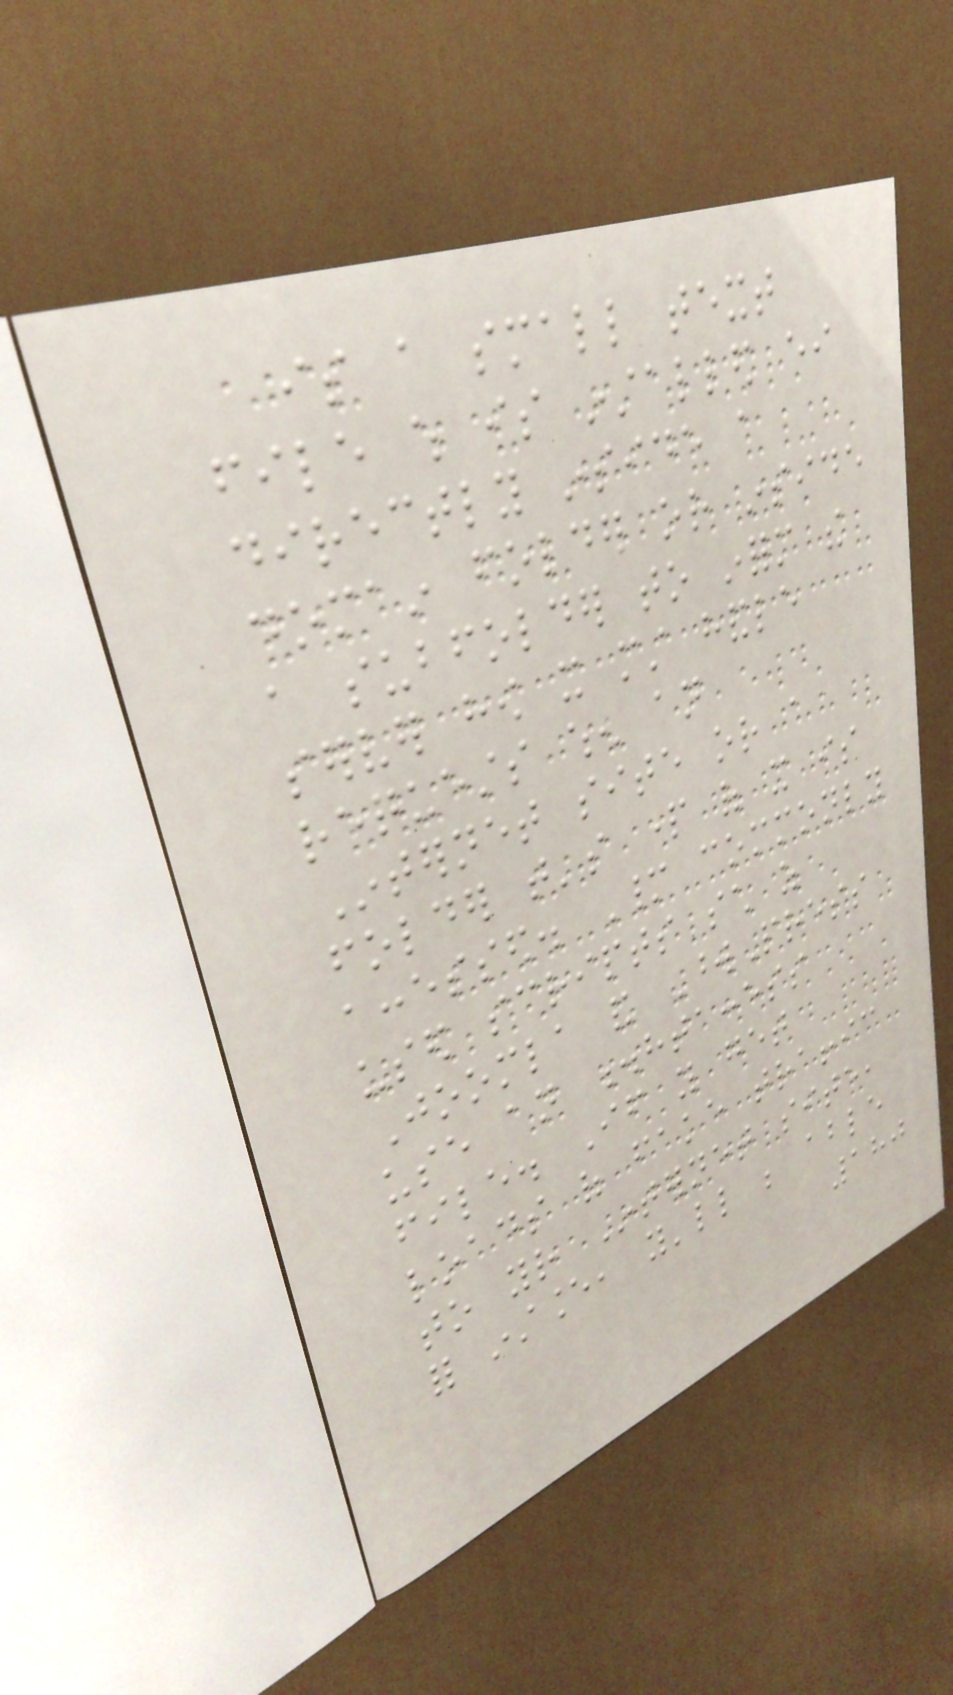is a small text
file which is installed either
directly inside a
domain folder or inside
a subfolder to inform the
server how it must handle
requests when an
Internet site or a
folder that's part of it is
accessed. Many commonly
used scripts such as
Joomla and WordPress
use an .htaccess
file. If you get
loads of fake traffic
to your Internet site,
for instance, you'll be able
180
